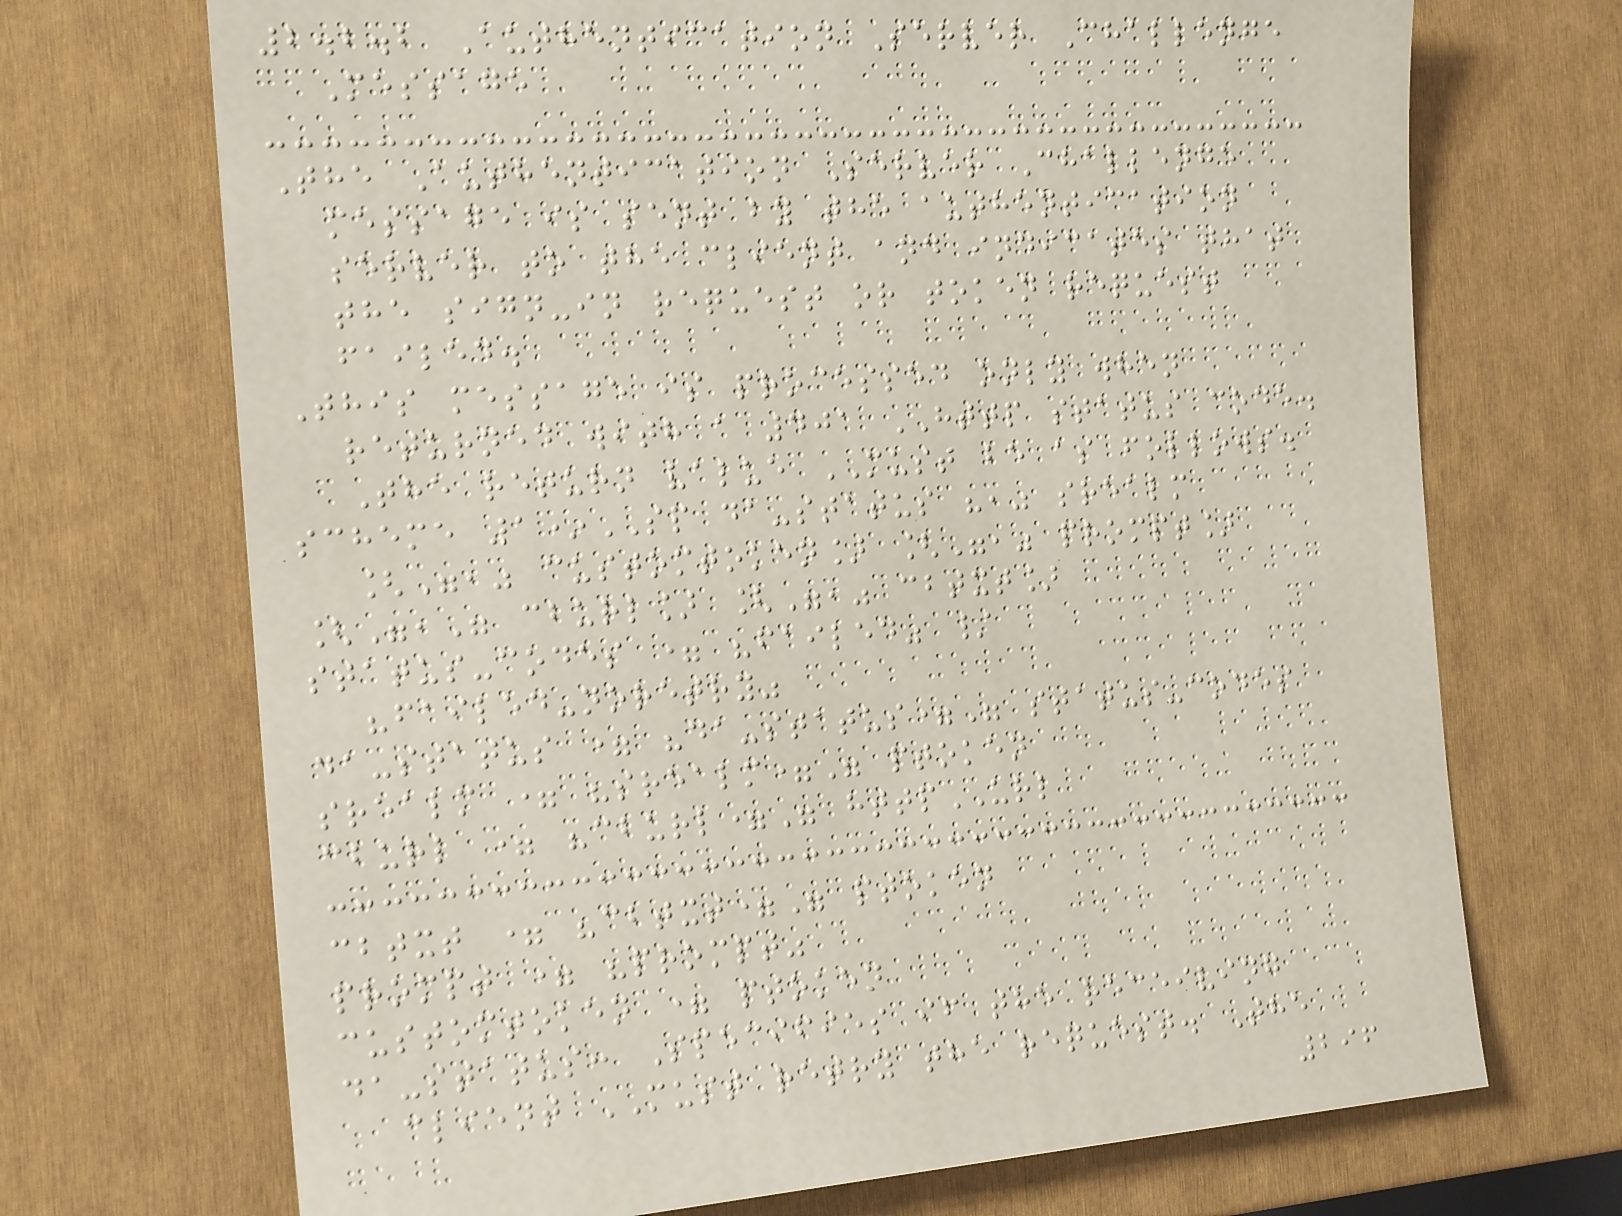2.2.2 Authentication Server Challenge
Message
The Authentication Server Challenge
message is sent by the authentication
server to the client and indicates that
the sign-in request or token request
failed.
This message is processed only when
returned with a 401 HTTP status code.
The return value MUST be as follows.
scheme 1*SP da-status "," srealm
["," customtoken] ["," prompt]
["," cburl] ["," cbtxt]
status-codes = "failed" /
"failed-noretry"
da-status = "da-status=" status-codes
srealm = "srealm=" ptoken
cburl = "cburl=" httpURL
cbtxt = "cbtxt=" ptoken
prompt = "prompt"
customtoken = ptoken
da-status: Specifies if the receiving
client MUST retry the request. The
296
